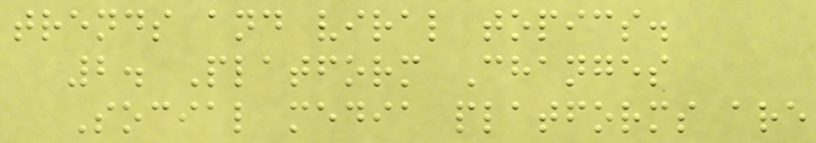trends and viral topics.
2. Platform Changes
Social media platforms are
